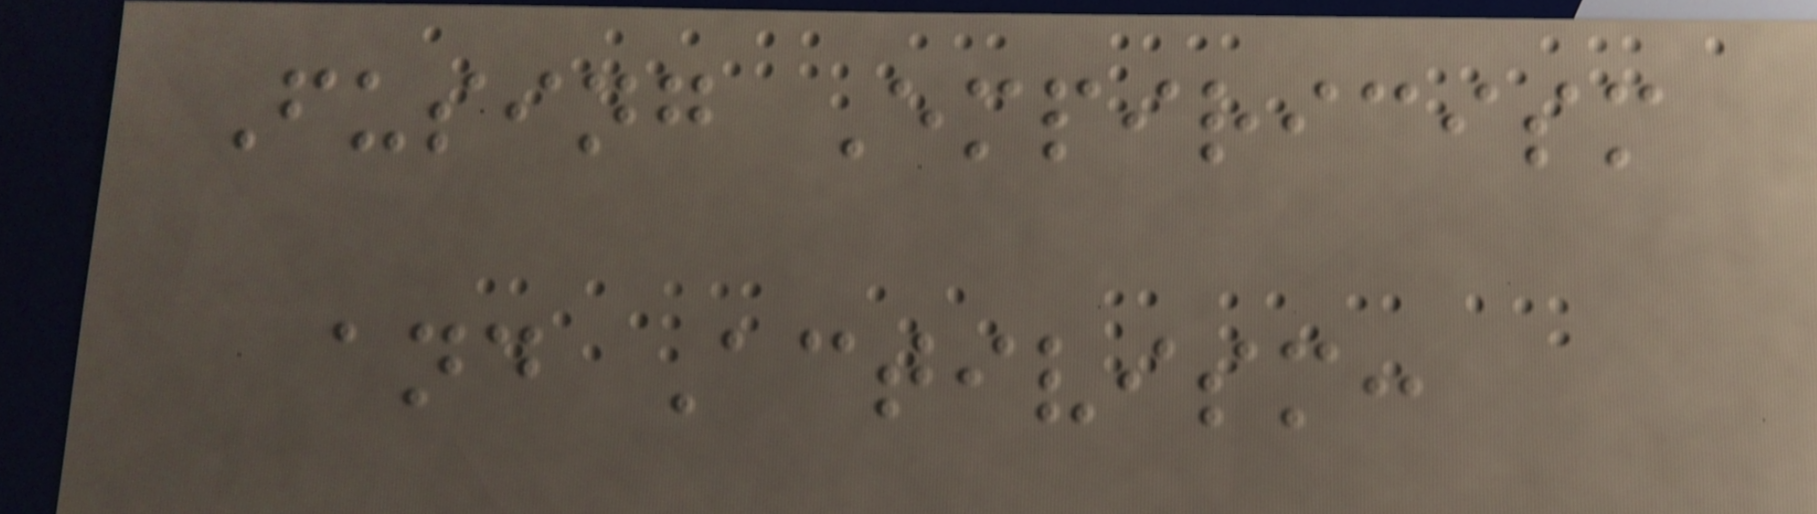Fusing Empiricism
and Activism:
